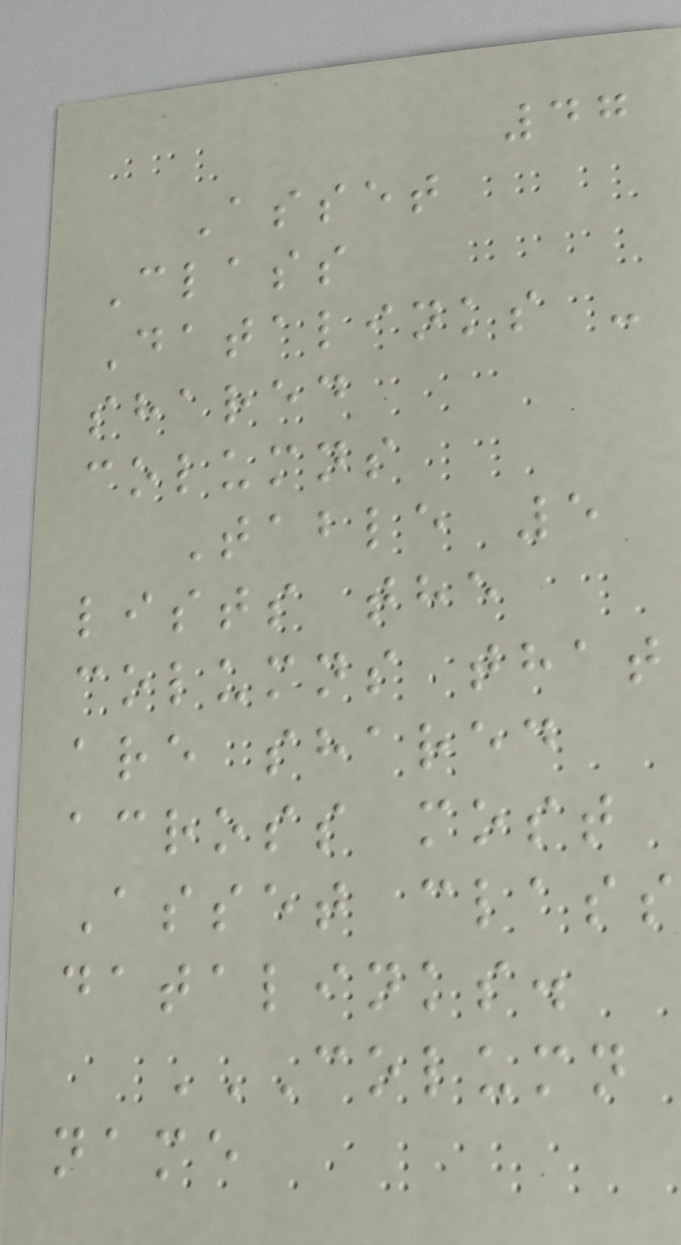47
Asset
Class
Datalinks -
shared
columns
Table 5
lists the
columns that
are shared
across most
Asset class
datalinks.
COLUMN
NAME
